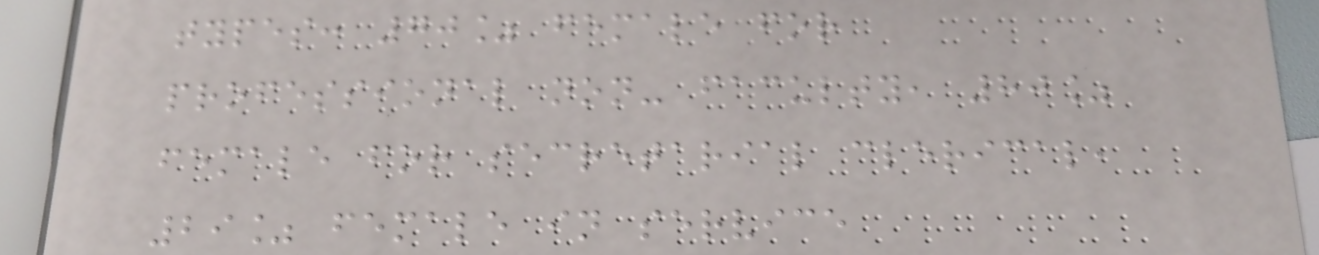types: 70% female for
professional non- faculty, 80%
female for secretarial clerical,
29% female in service
